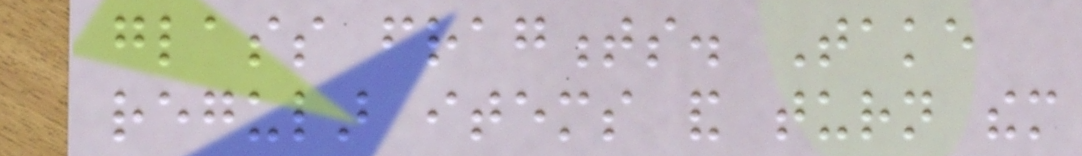glass fragments. Take
regular items and turn them
